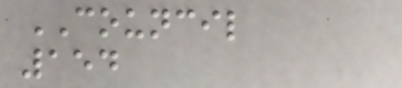COUNCIL
154
